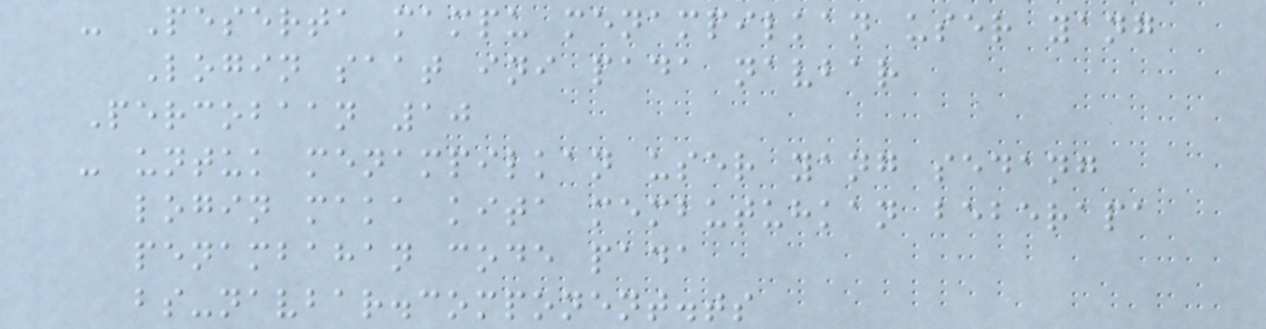- Peserta mampu menampilkan user yang
Login saat ini pada navbar
Percobaan 10
- untuk menampilkan user yang sedang
login maka kita membutuhkan beberapa
penambahan code pada
bs-navbar.component.ts
